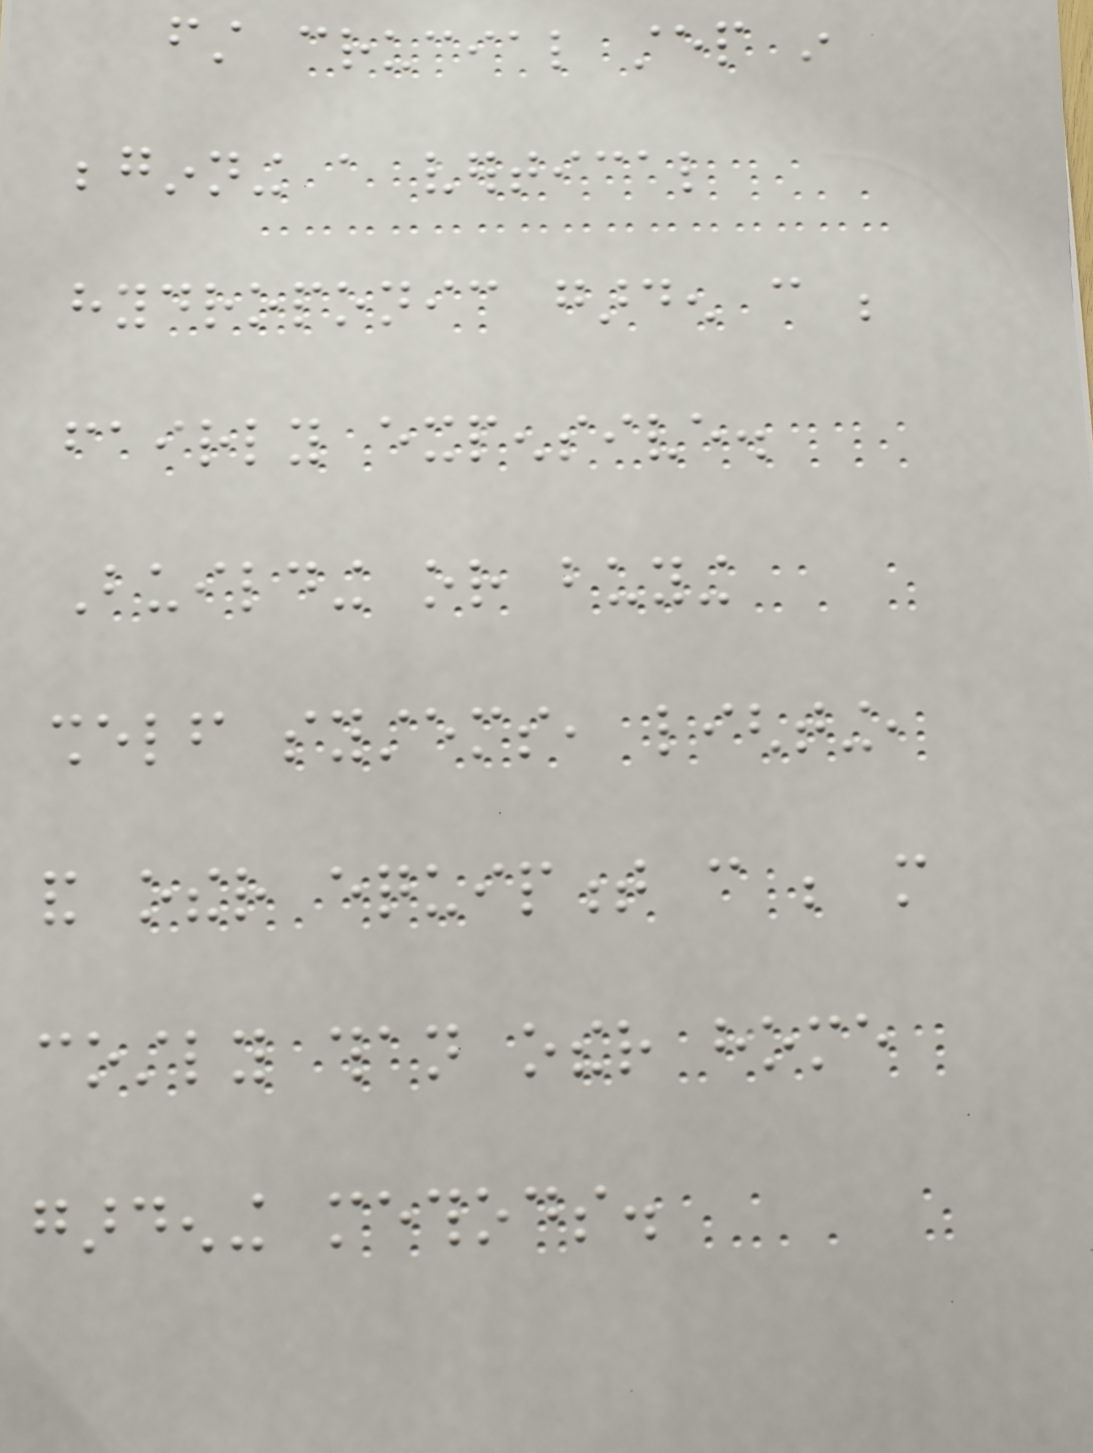first crucial step in
beginning a vertical
hydroponic garden can be
fairly expensive.
Building or buying
shelf systems, lighting,
and other equipment can be more
costly than other home
gardening methods.
